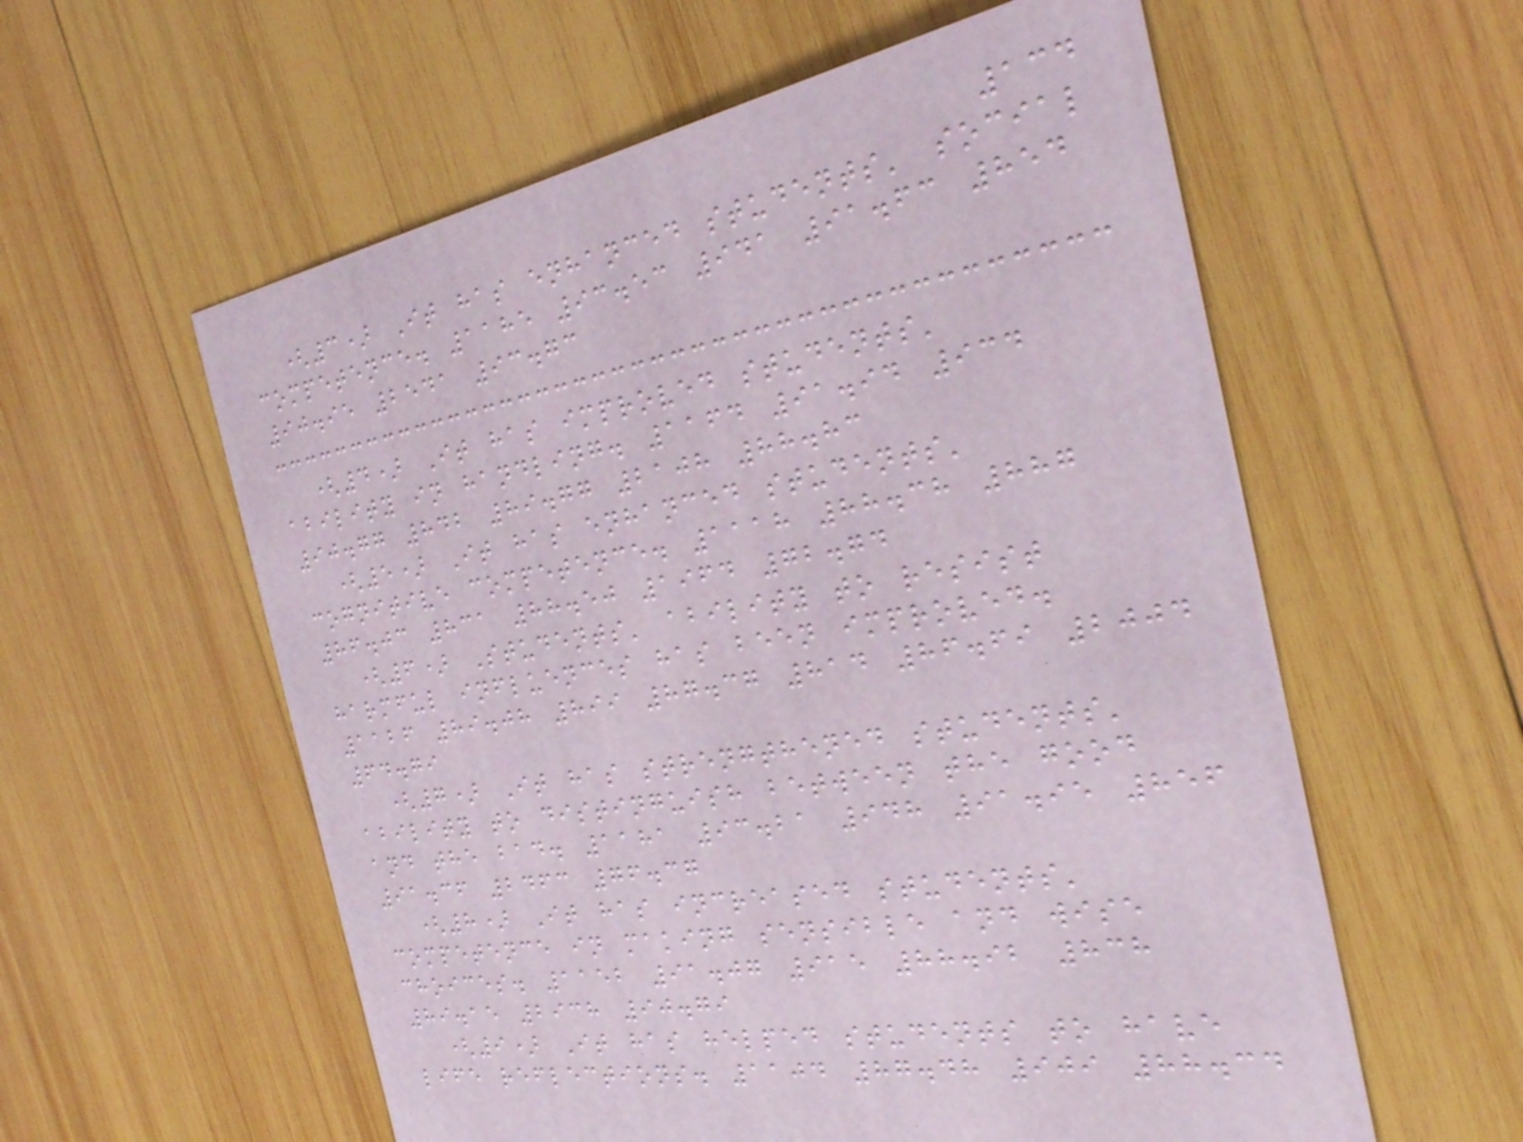134
(3) It has enhanced students' social
competence. 1185 93.53 941 91.63 854
90.95 2541 93.73
(4) It has improved students'
ability in handling. 1164 91.94 934
90.77 842 89.77 2108 88.83
(5) It has enhanced students'
cognitive competence. 1118 88.38 887
86.03 831 88.50 1964 72.74
(6) Students' ability to resist
harmful influences has been improved.
1126 89.08 899 87.37 814 86.69 2004
64.79
(7) It has strengthened students'
ability to distinguish between the good
and the bad. 1181 93.21 948 91.95 856
91.36 2463 76.37
(8) It has increased students'
competence in making sensible and wise
choices. 1152 91.07 915 88.92 838
89.15 2938 90.79
(9) It has helped students to have
life reflections. 1104 87.48 909 88.34
